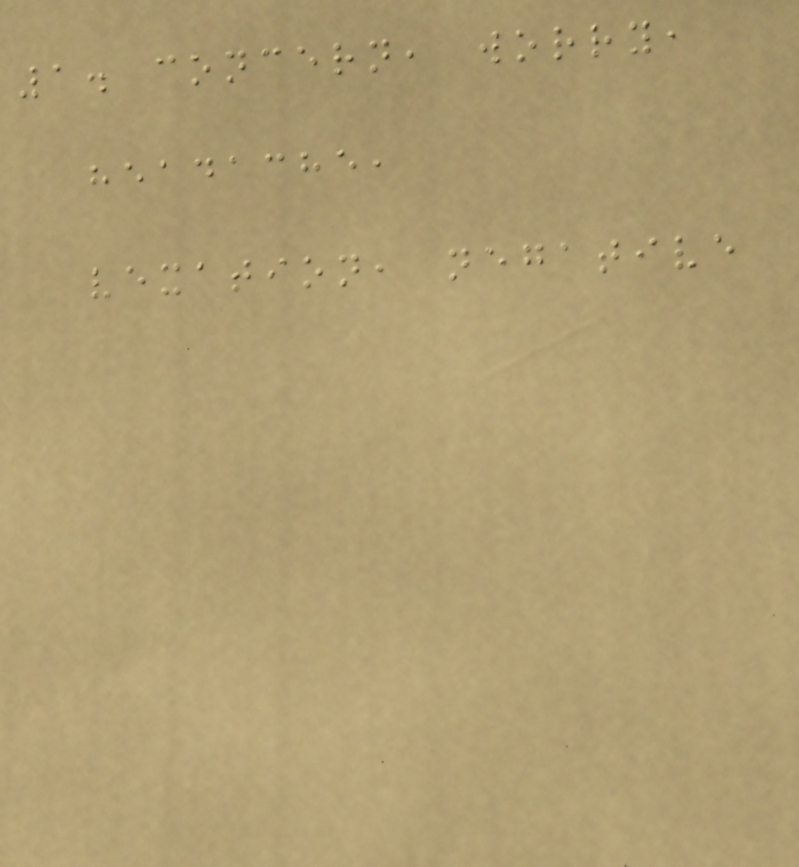1. concern, worry,
headache,
vexation, negative
